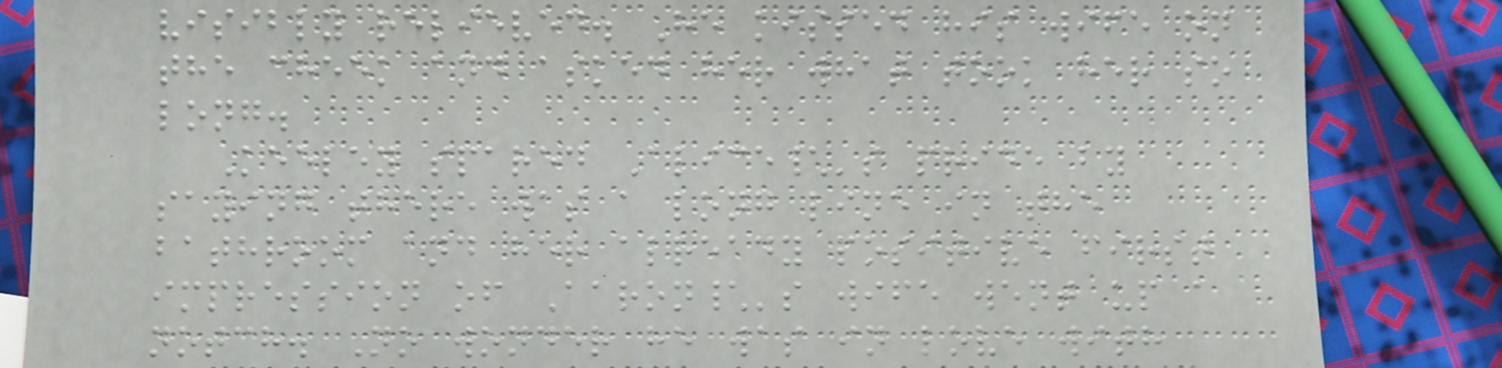visibly relieved. He kissed his wife on
the cheek and asked her what took her so
long.
Keeley spared Alice\'s pride by
saying there was a long line in the
bathroom and her already positive first
impression of Aaron\'s wife went up a
notch. No wonder he was in love with
